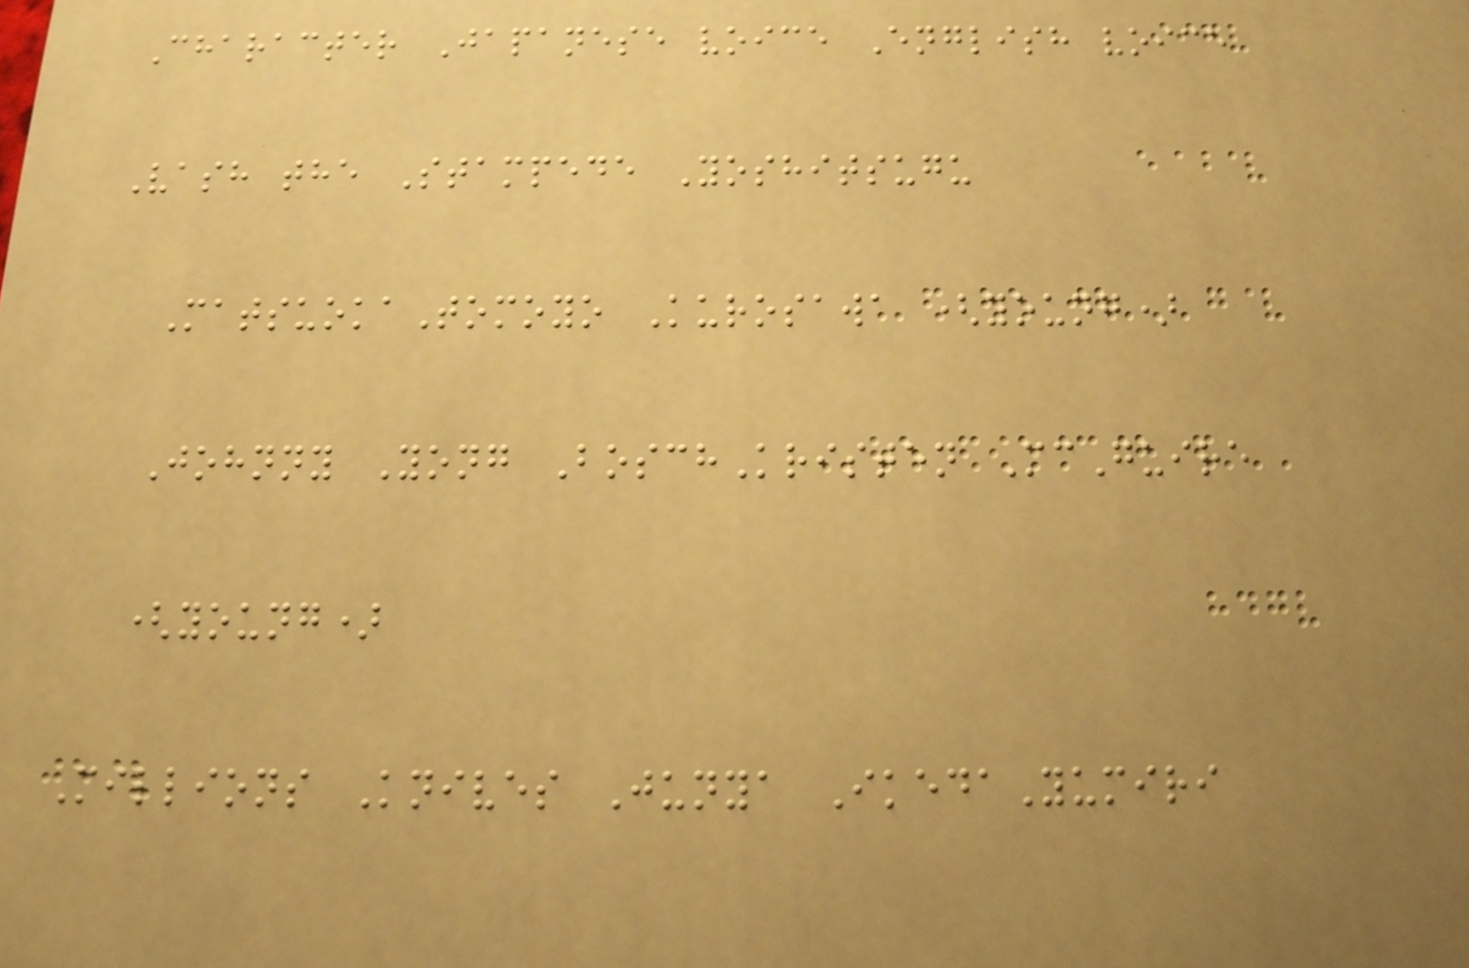Character Japanese voice English voice
Vash the Stampede Yoshitsugu
MatsuokaTomoyo Kurosawa (young)
Johnny Yong BoschKristen McGuire
(young)
Millions Knives Junya IkedaYumiri
